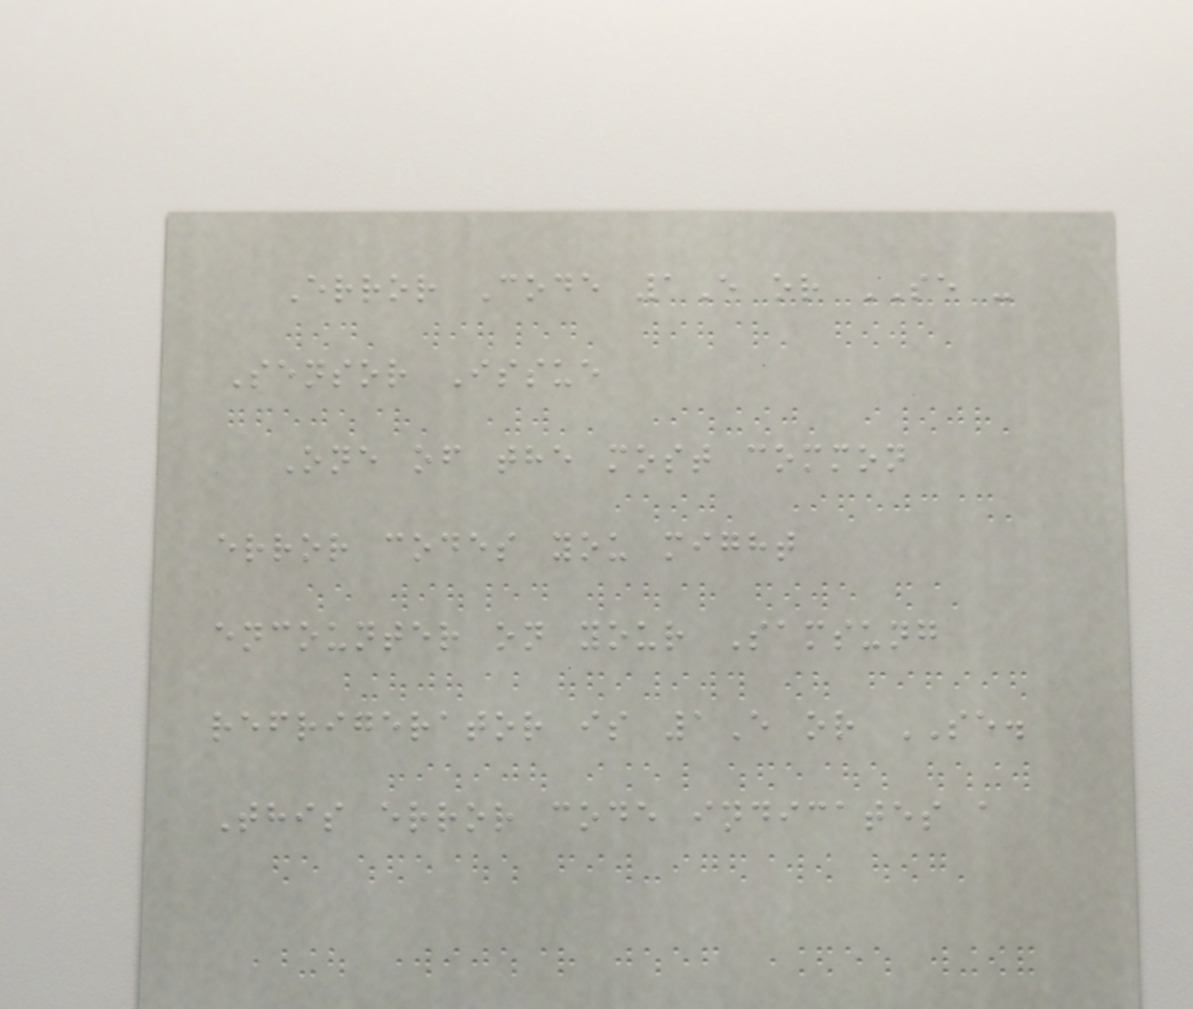Error Code 1E or SE -
Sensor Issue
One of the most common
error codes you might
encounter on your Samsung
refrigerator is 1E or SE.
This error code indicates a
